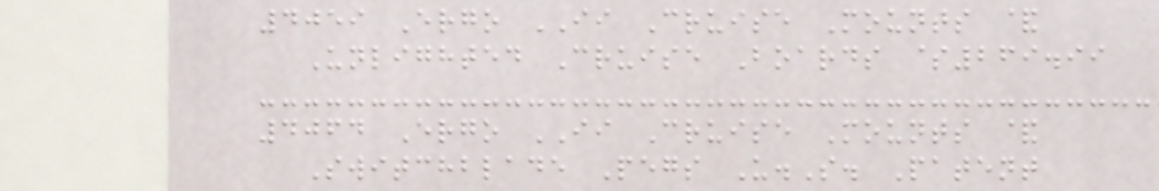4059 Ergo II Cruise Mounts &
Unlighted Cruise Boards $269.99
4064 Ergo II Cruise Mounts &
Switchblade Pegs U.S. Patent
